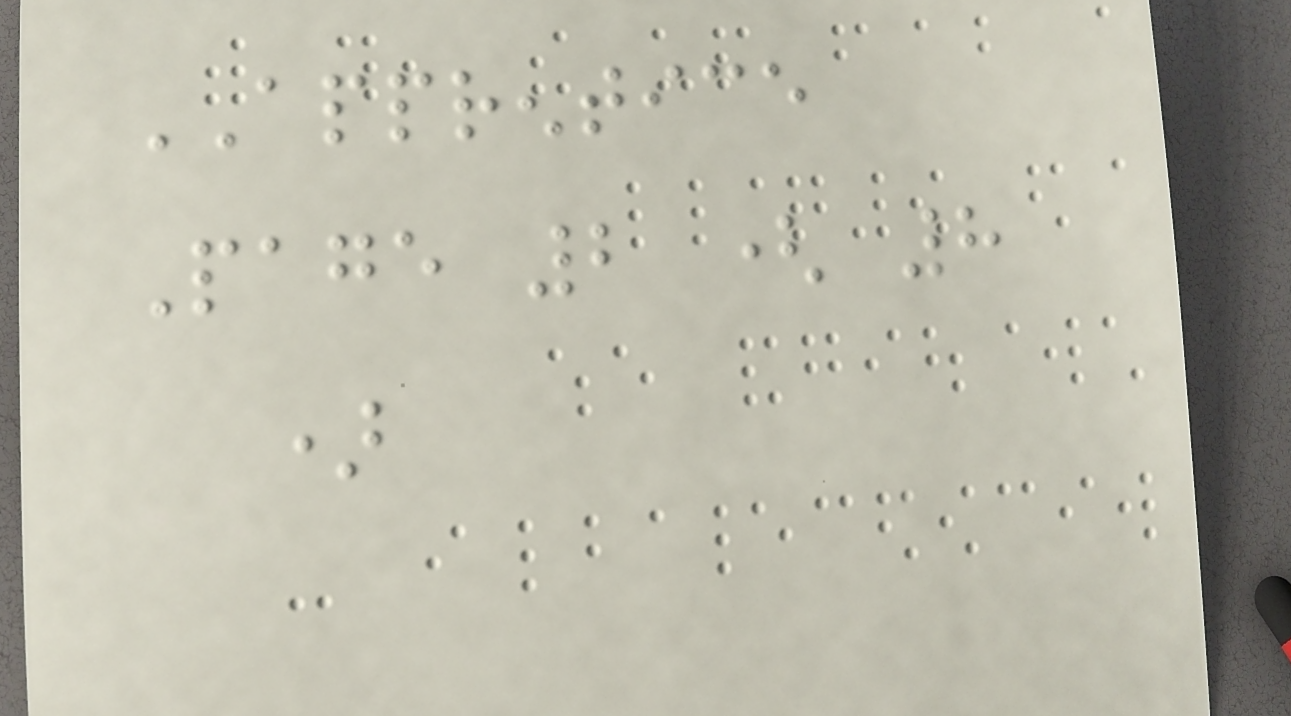APPRENTICE
Page 2 ( 8
)
